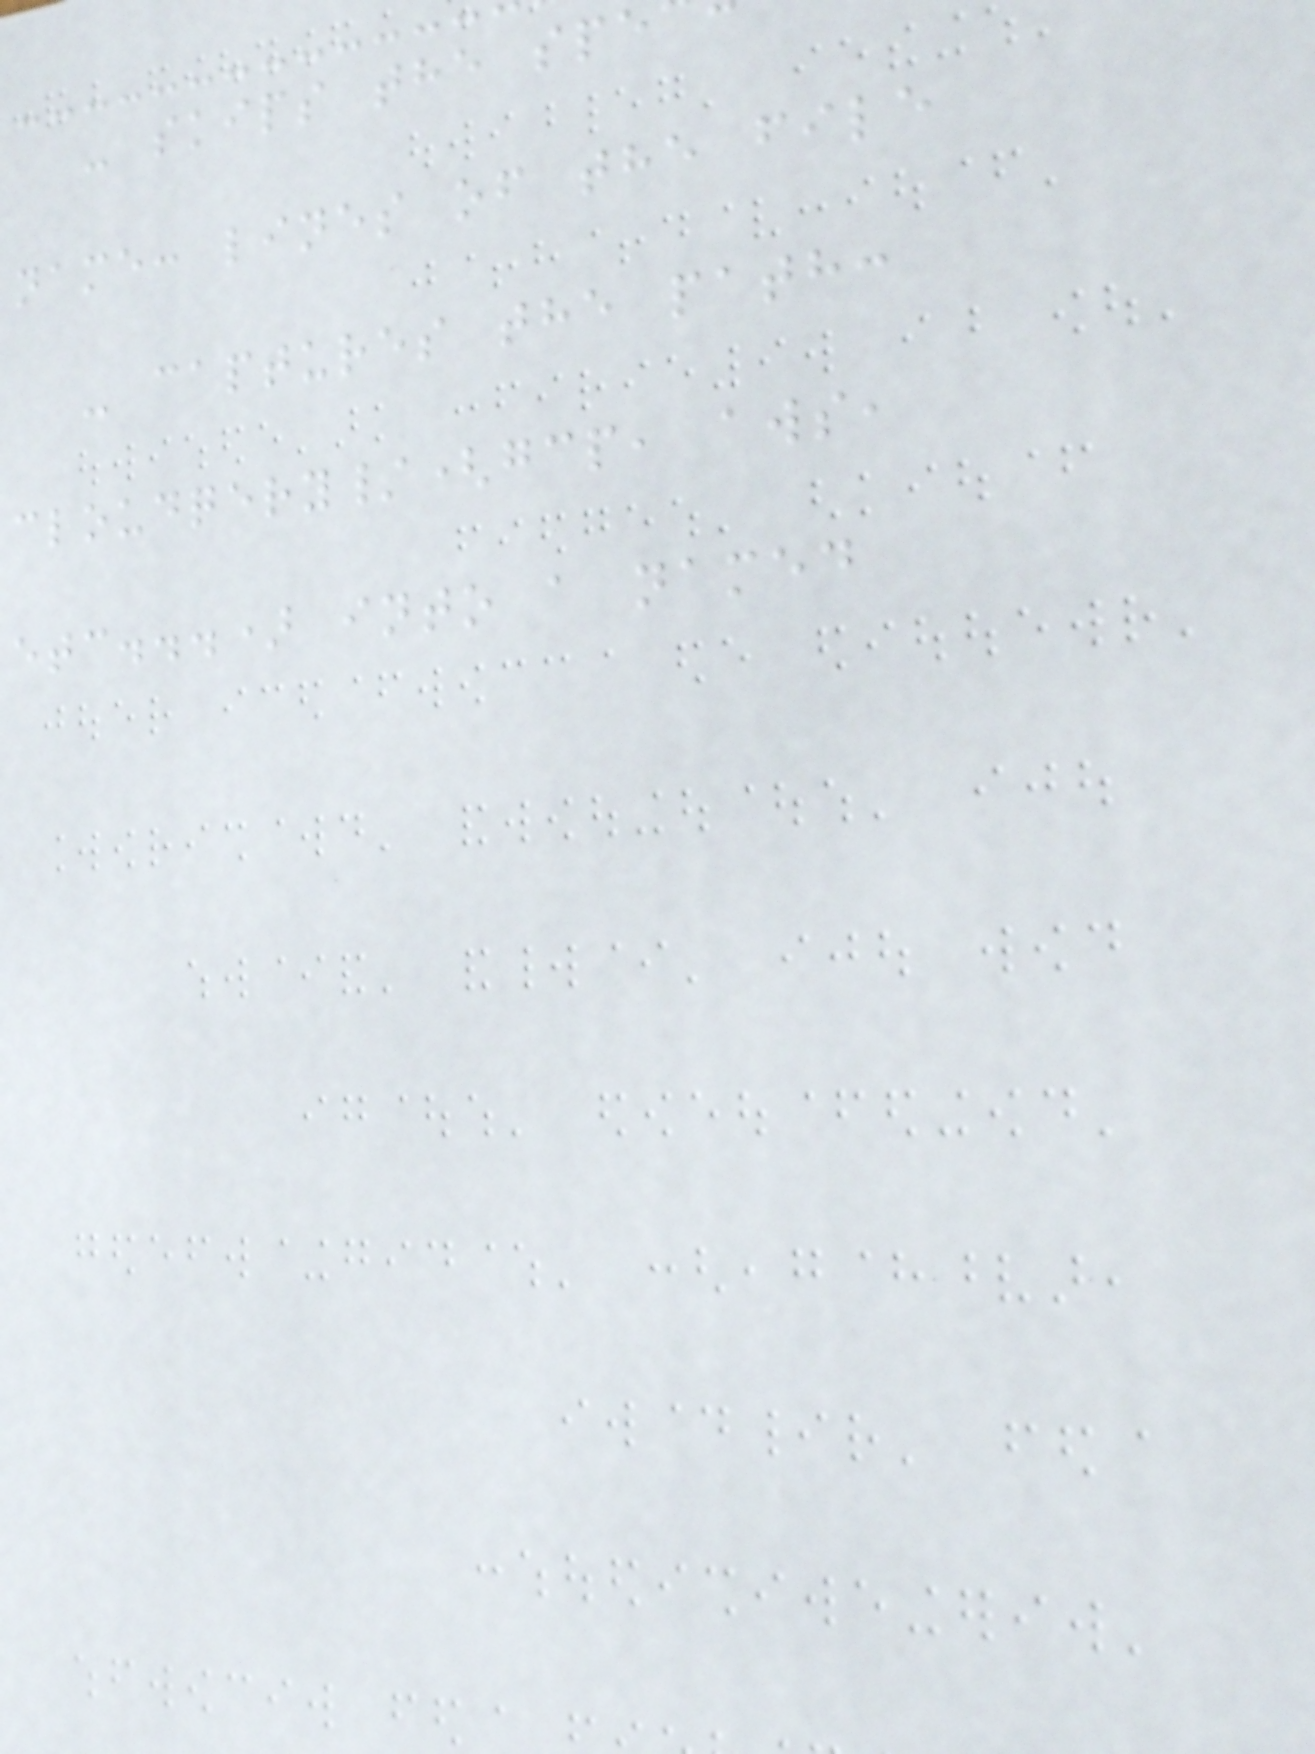- skips the spe
name: lines of the file
- captures the path:
cloudqery/(gcp, aws,
etc...) into a named
